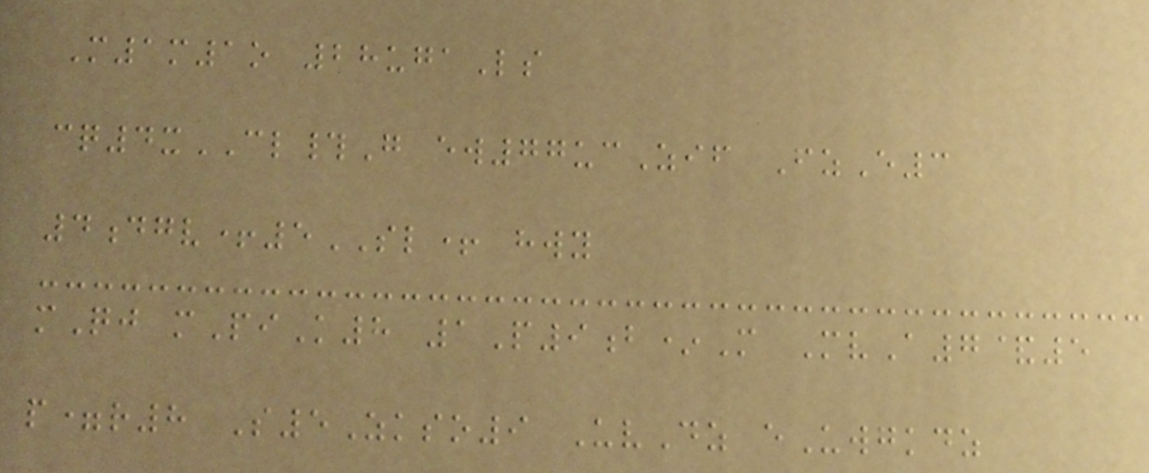M1m1o 28ugaLs
cq4xCL#G ew77ucZif FzE3
4dgv+5SL+ hwy
mQj mPiK8 1P9b*M MvA7&5
p=r8 S5Zkso9 UvDz eUwgkdz
